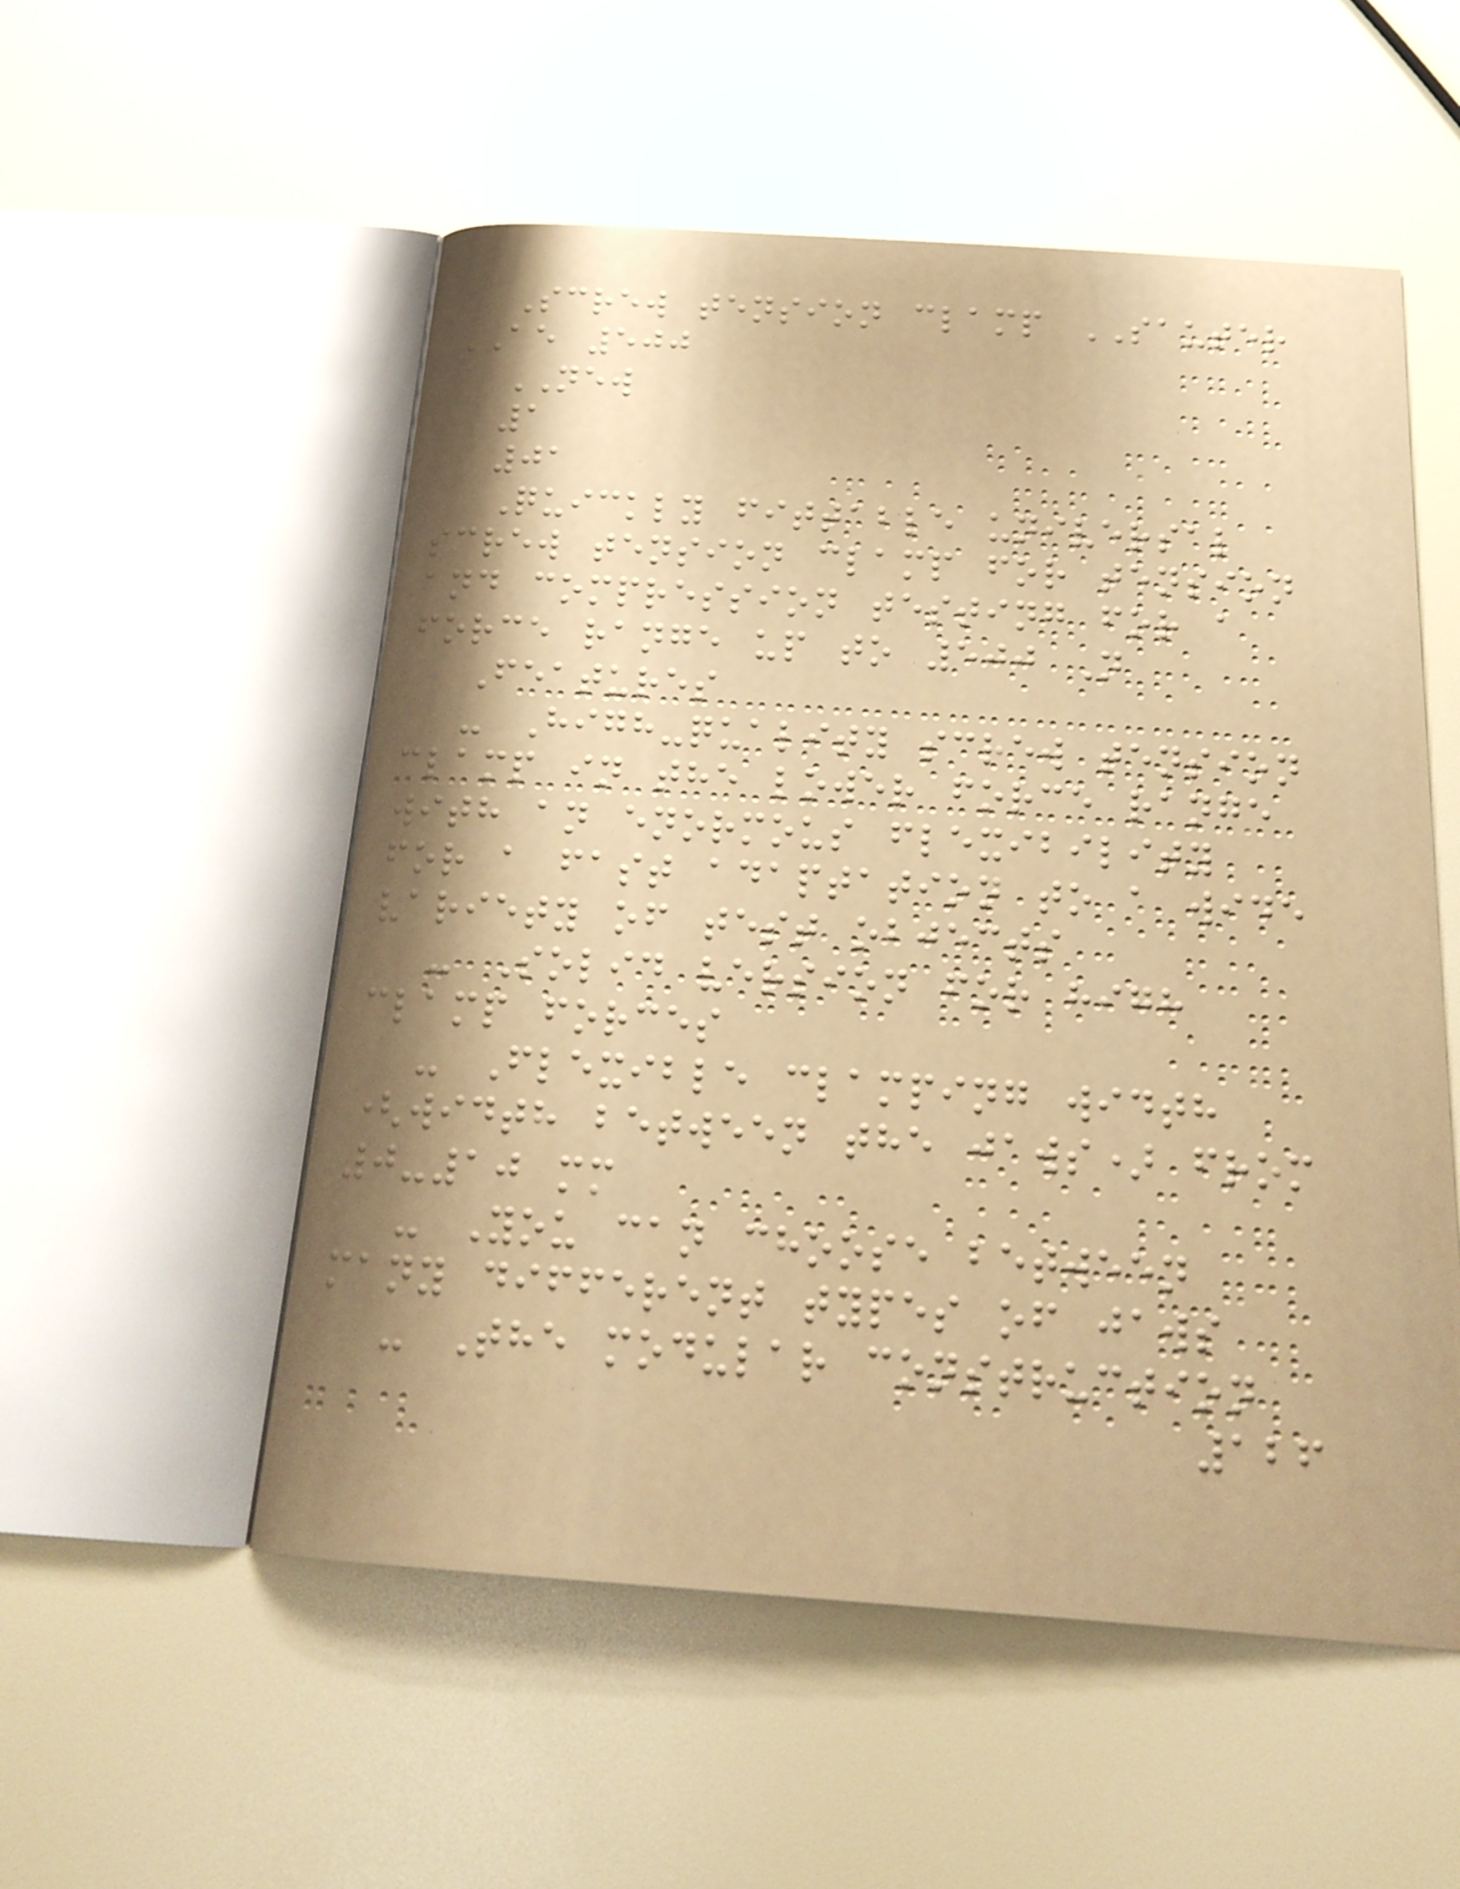Screw tension clamp SAUTER
AE 500
NEW
1
01
Quickly fittable universal
screw tension clamp for tension
and compression testing for a
force range up to 500 N
Features
- High-quality screw tension
clamp in the lower force range
with an enormous flexibility
for a fast adaptation to a wide
variety of test objects
- Solid version for high
clamp forces
- Flexible clamping width
(width between the jaws) from
0-10 mm
- You can choose between
many different types of jaws
- The modular construction
126
